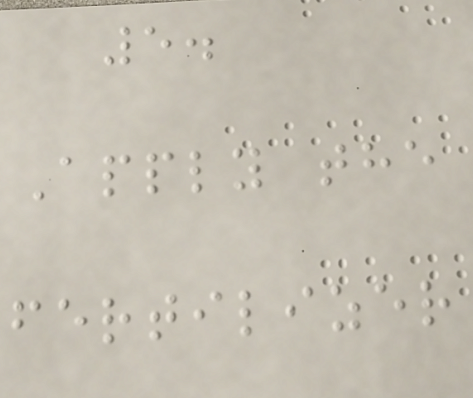5.
Apply the
fertilizer
